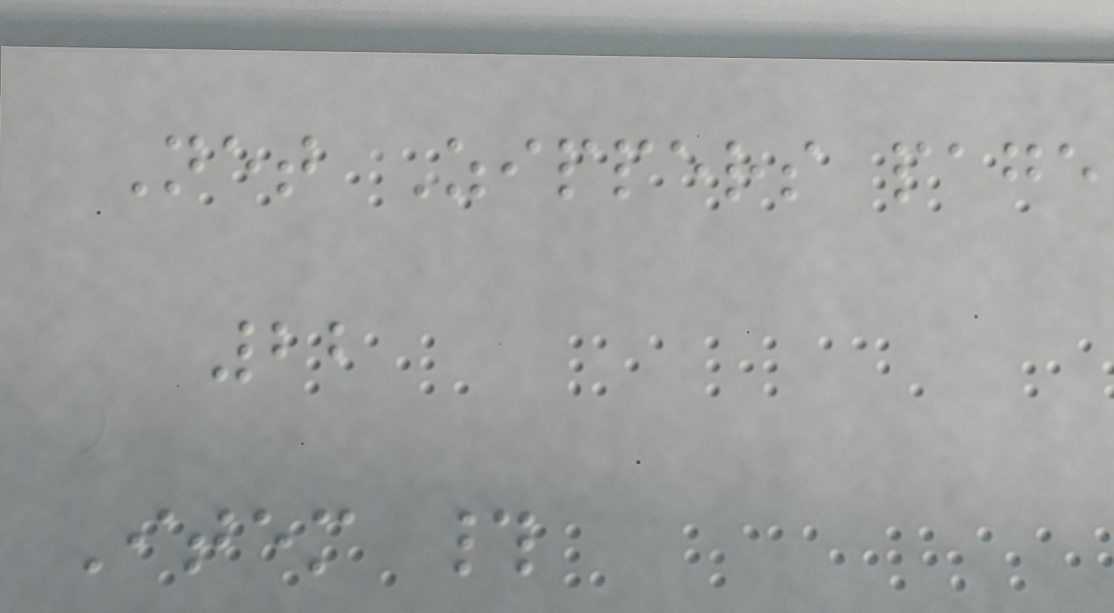Net Zippers page
22
Item #
